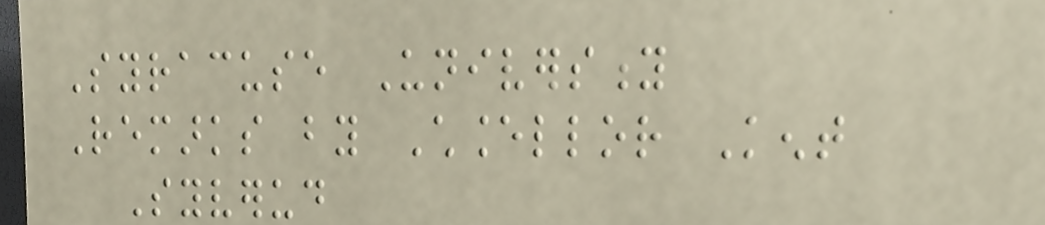Syracuse University
Remarks by Chancellor Kent
Syverud
